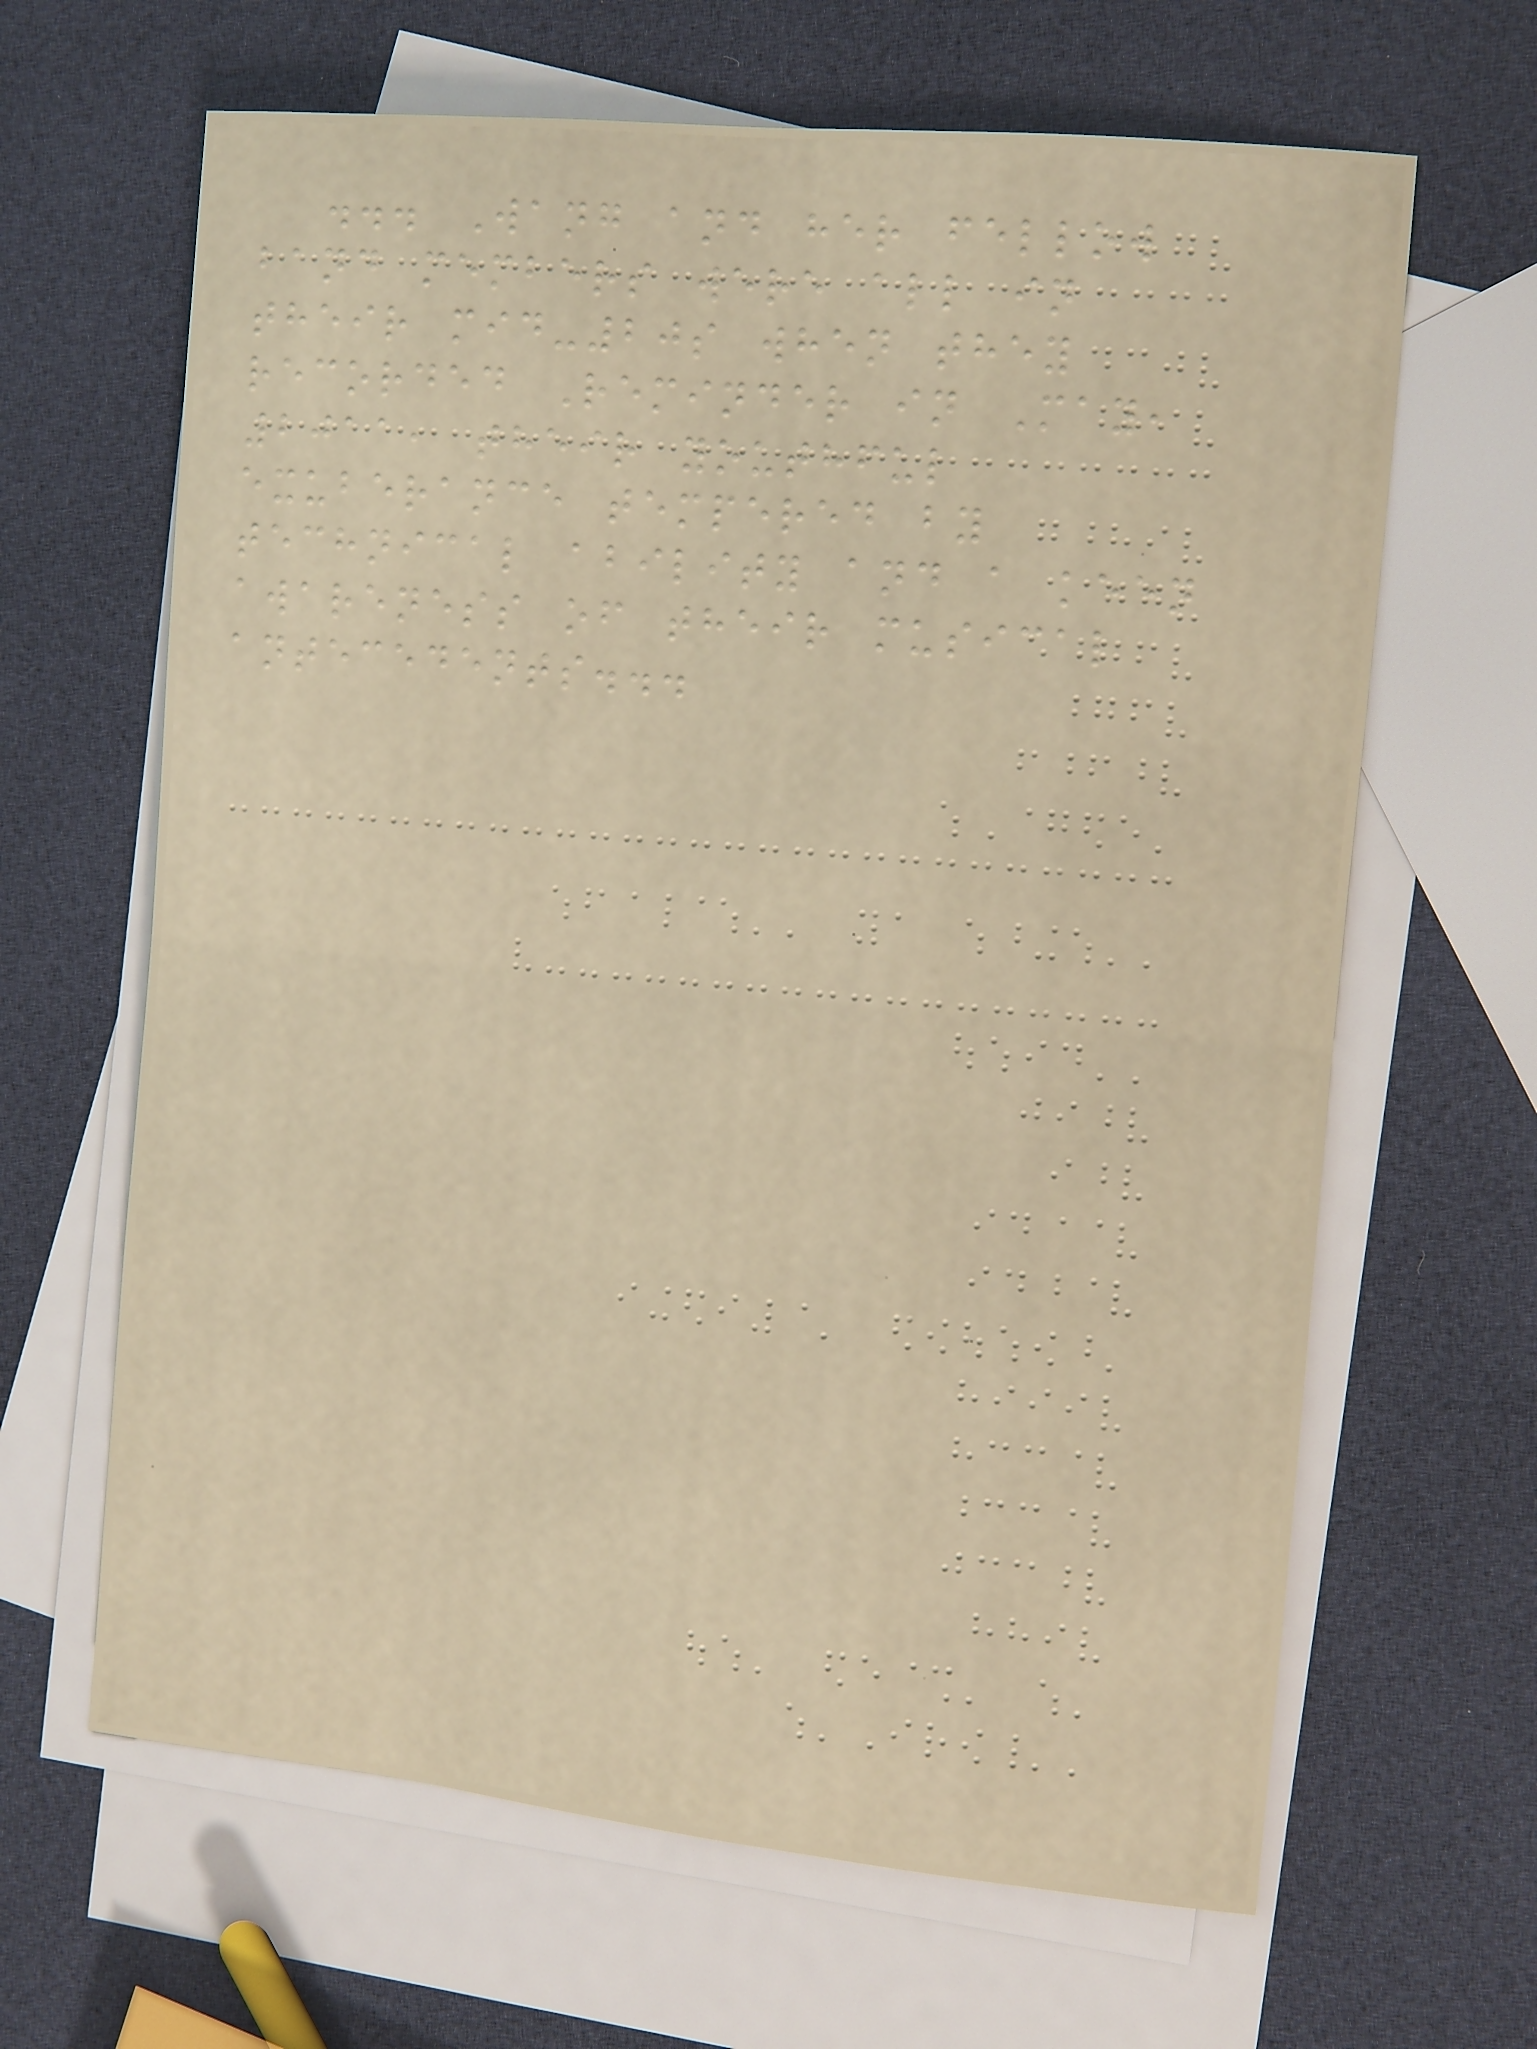... Wang and her fellow
band members were all in
their mid-20s when they
recorded Reminder in May,
2011, their youthful
exuberance tempered by
technical ability and a keen
awareness of their musical
antecedents...
